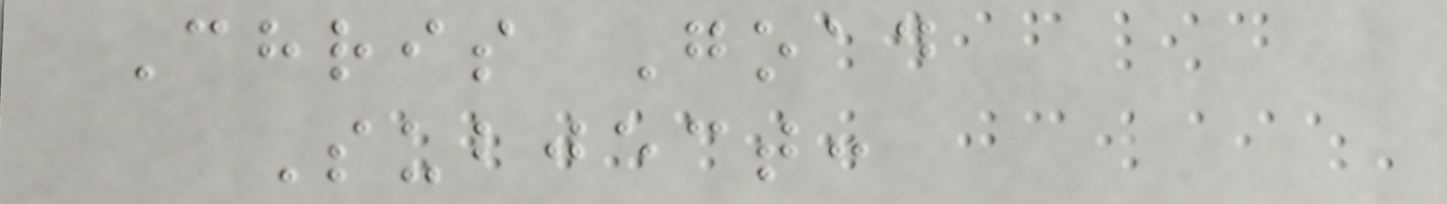Chris Goad
Subject:
